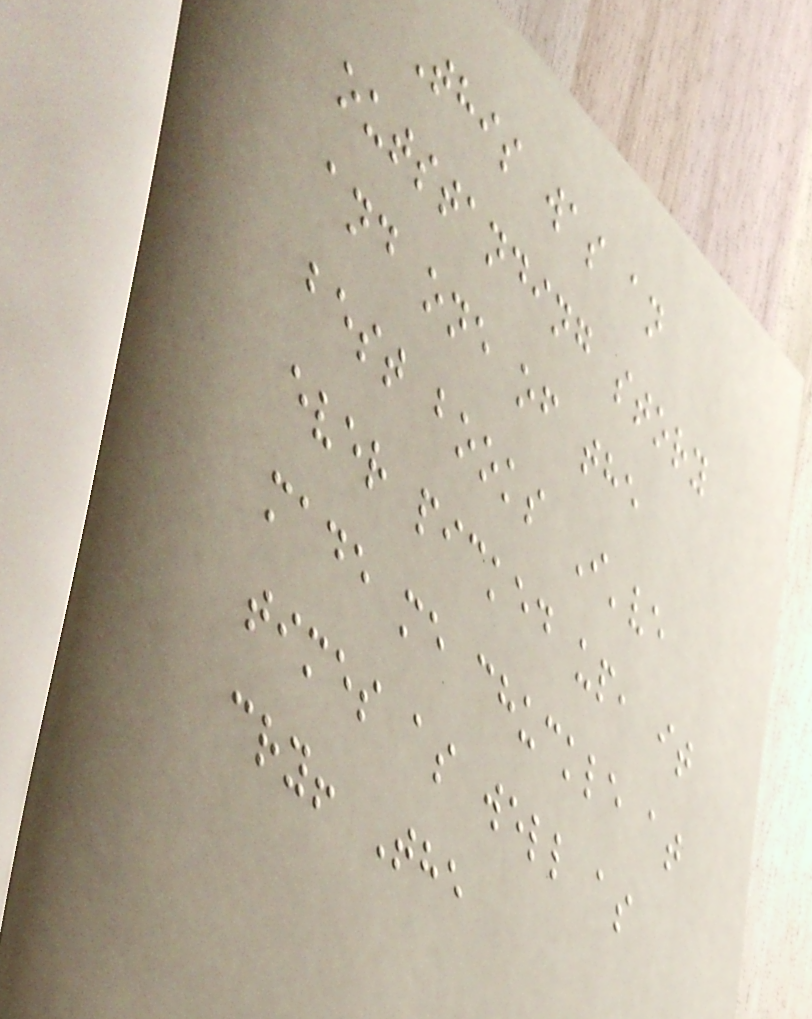This was an
outstanding story
and one of the
best books I've
ever picked up, it
made me chuckle at
times as well as
cry! The
